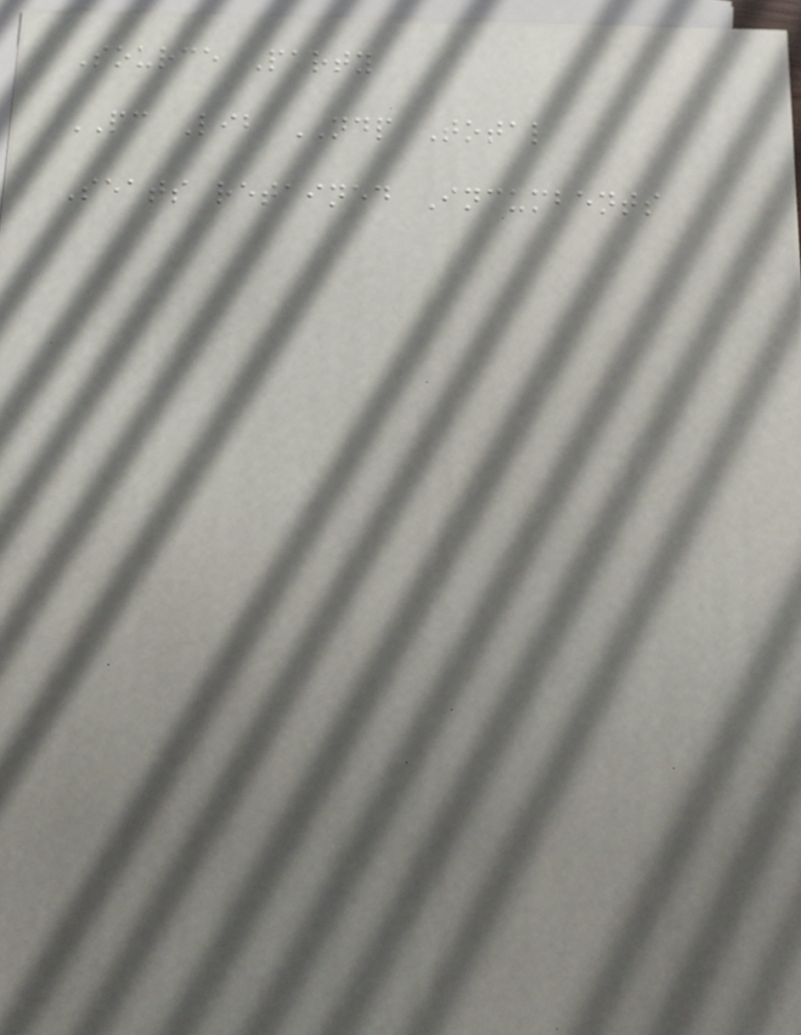Source Party
PC Lib NDP Total
Seats retained Incumbents
